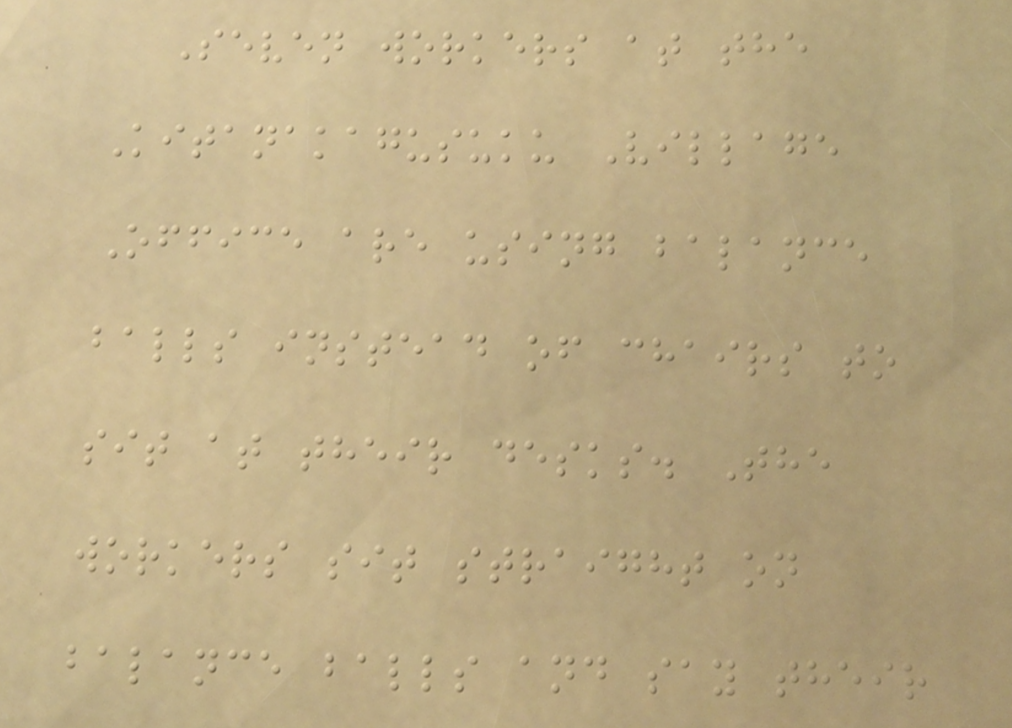Seven workers at the
Kitanakagusuku Village
Office are using balance
balls instead of chairs to
sit at their desks. The
workers sit straight on
balance balls and say their
